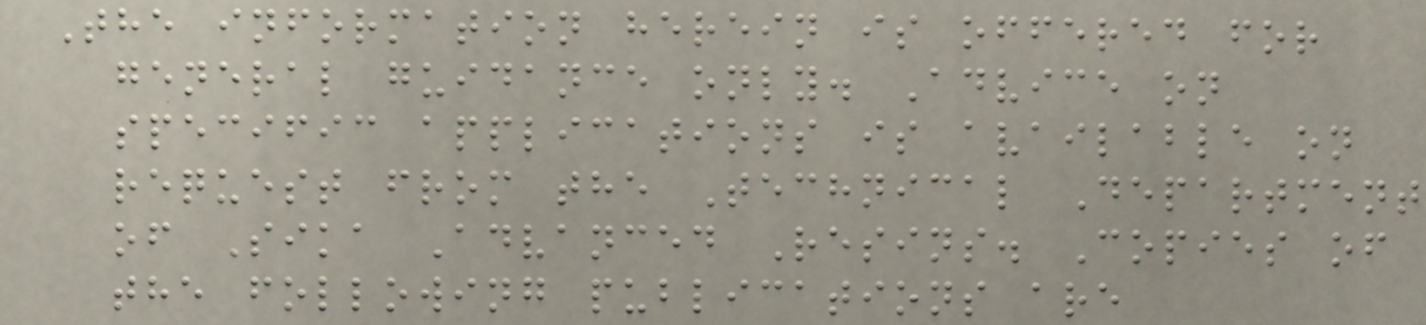The information herein is offered for
general guidance only. Advice on
specific applications is available on
request from the Technical Department
of Sika Advanced Resins. Copies of
the following publications are
